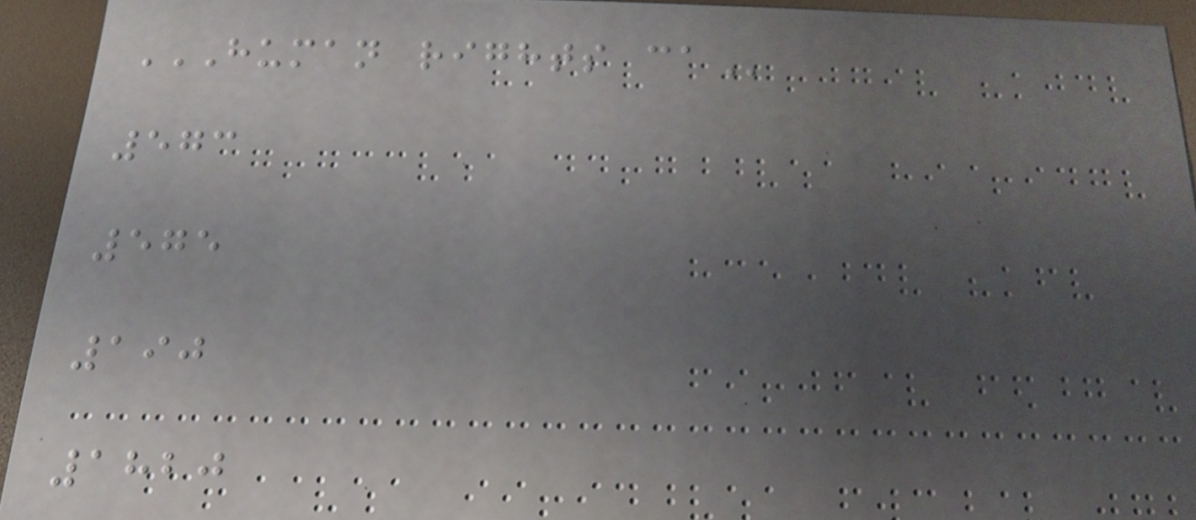HUMAN RIGHTS CA
573
575
190
1820
